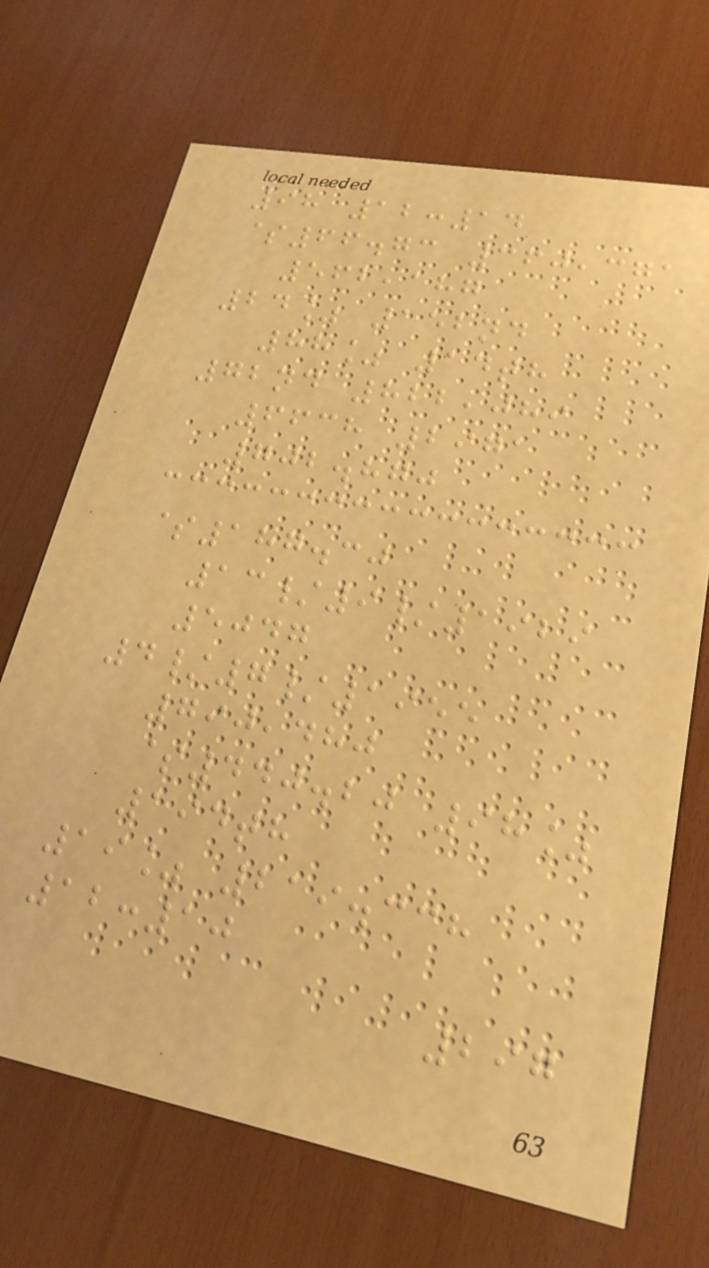98 12:14
$66.73 360,371
562,187
24% 152nd
88% 14th
72nd 822,089
6638 2971
702.870
$187.30
13/9/1929
5047
4/7/1955
790,480
$440.20 98%
194th
19% 219.338
12:10
297
